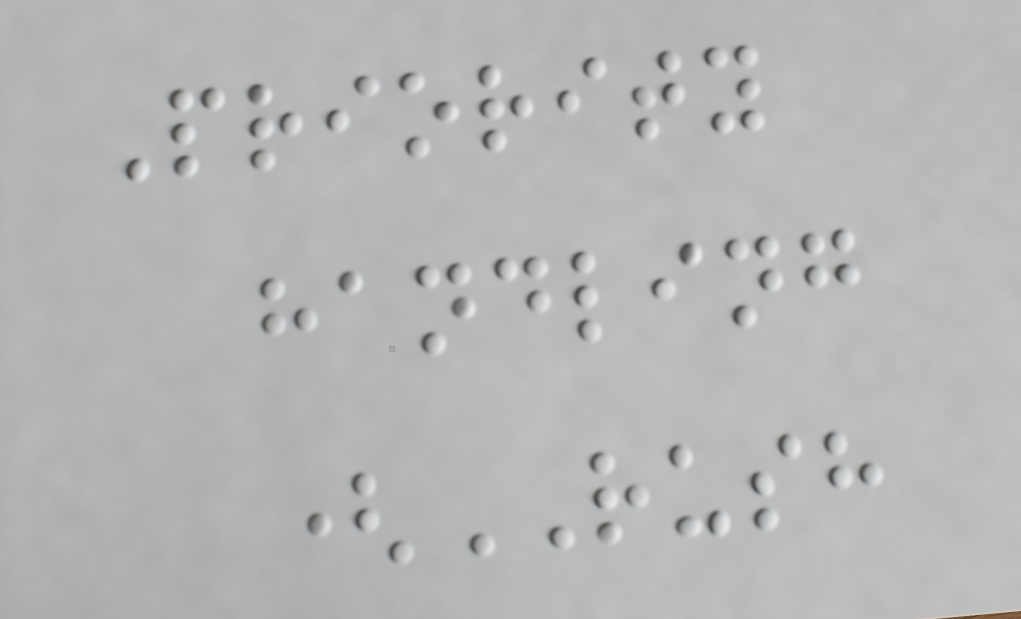Priority
handling
(RUSH
